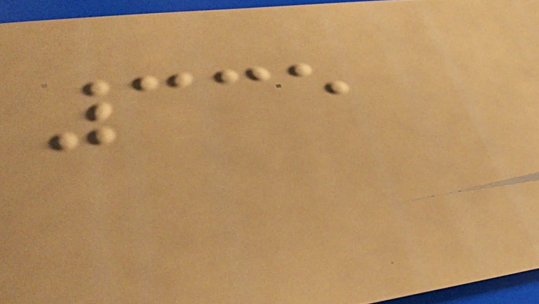335
